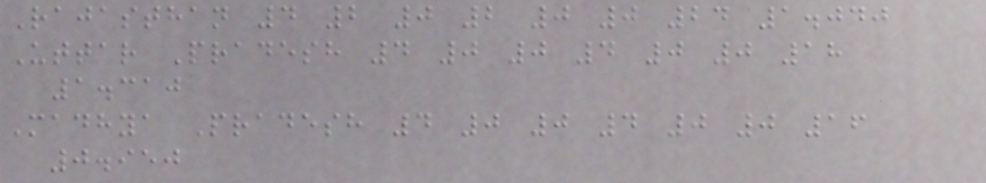Rajasthan 4 2 0 2 0 0 24 1.040
Uttar Pradesh 4 0 0 4 0 0 18
1.310
Madhya Pradesh 4 0 0 4 0 0 16
0.950
